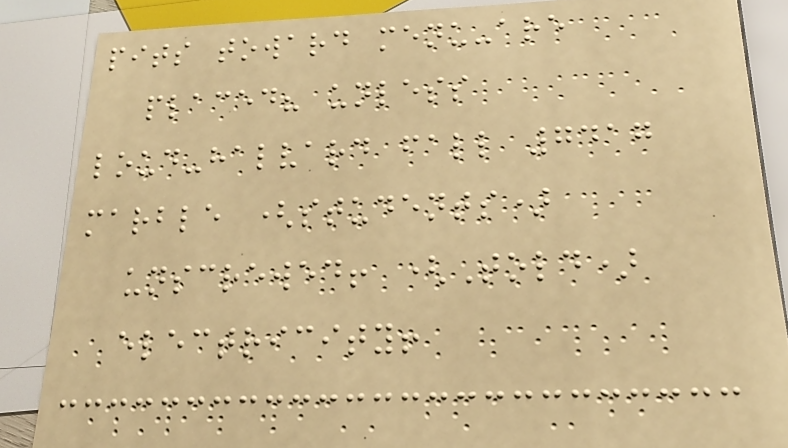pits toward menu-are
placed? unless
loud-halvard fall 7417
marble (students)
unscrewed! (Told)
electricity!
